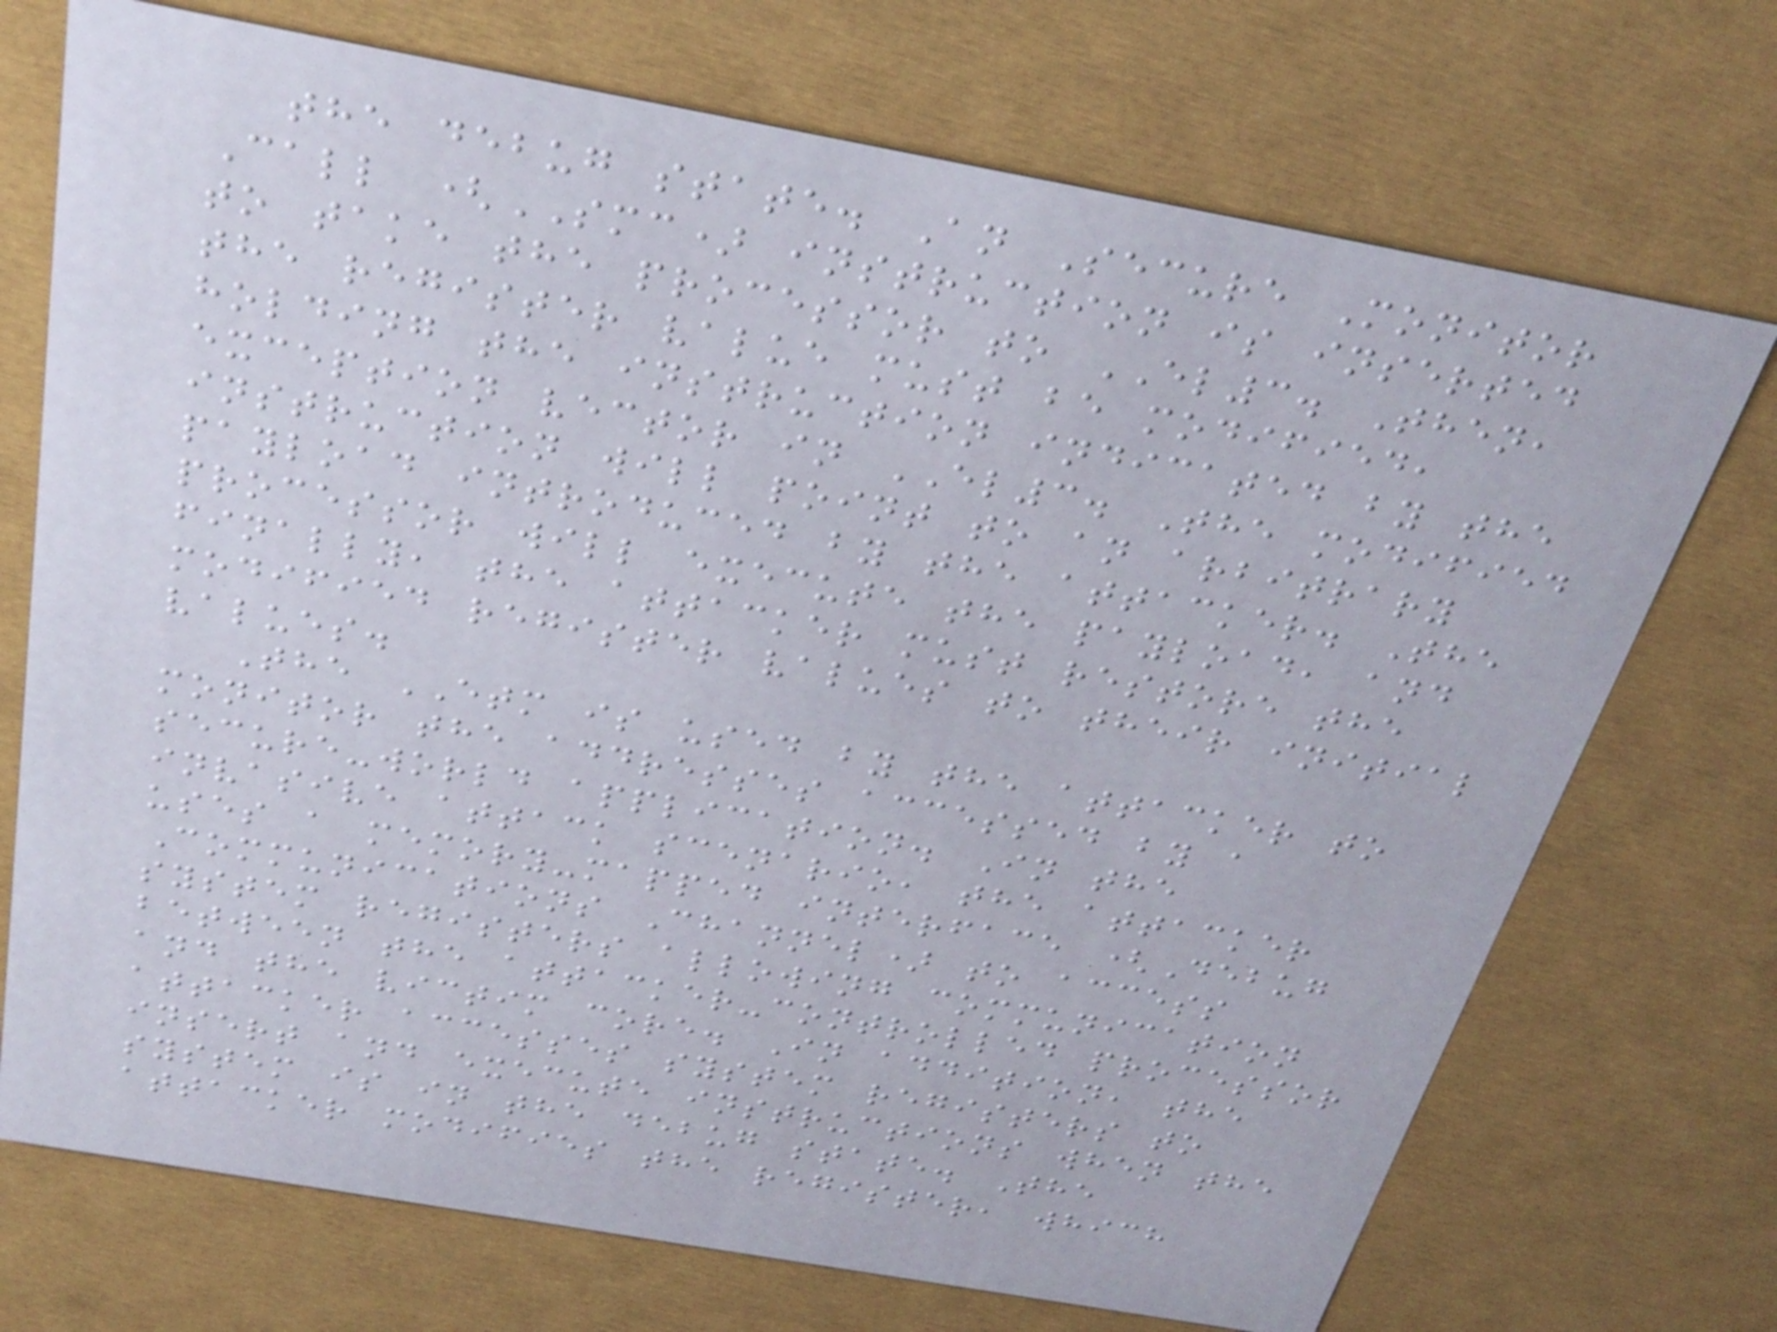the debug state. An Secure Monitor
Call (SMC) instruction is inserted
to take the processor to EL3. Then,
the register value must be modified,
holding the instruction indicated by the
exception vector in EL3. The modified
instruction will point to an arbitrary
payload introduced by the attacker. The
processor will execute the payload, and
finally, the attacker must restore the
modified register values to their initial
values.
The ETM is used by the attacker to
monitor the addresses accessed by a
secure-world application. In the
invasive attack scenario, the attacker
uses a memory-mapped interface (Debug
Communications Channel) to access
system registers allowing communication
between the attacker-controlled processor
and the victim core. In addition, the
attacker accesses system registers to
insert and execute instructions when the
system is in the debug state. The
attacker modifies the register, which
